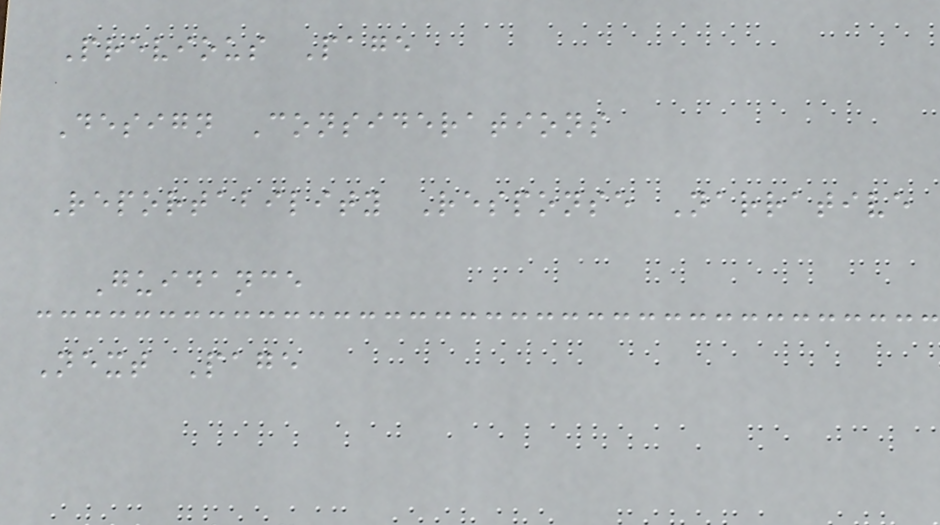Previous Page
Design Considerations
Reportability Response Narrative
Guidance
Next Page
